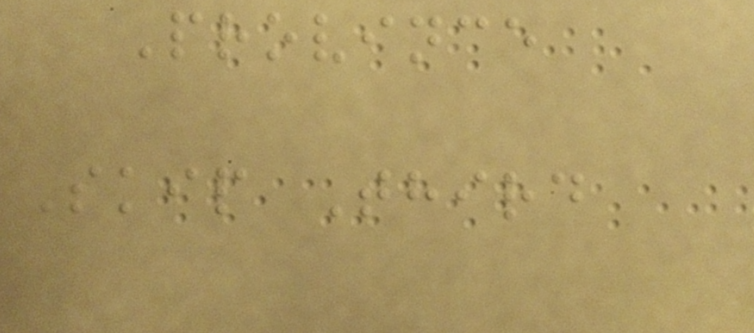Province
Skip Third
